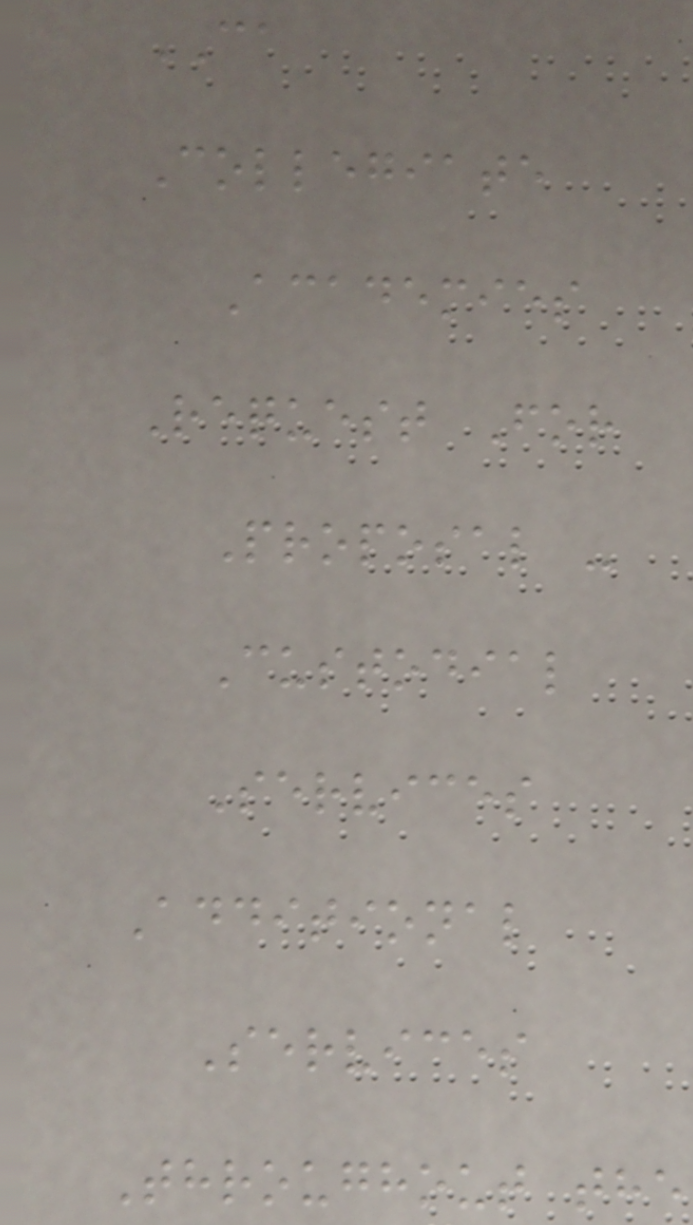CA
Collegiate
Academies
Request For
Proposal -
Custodial
Services
Additional
Services
Throughout the
